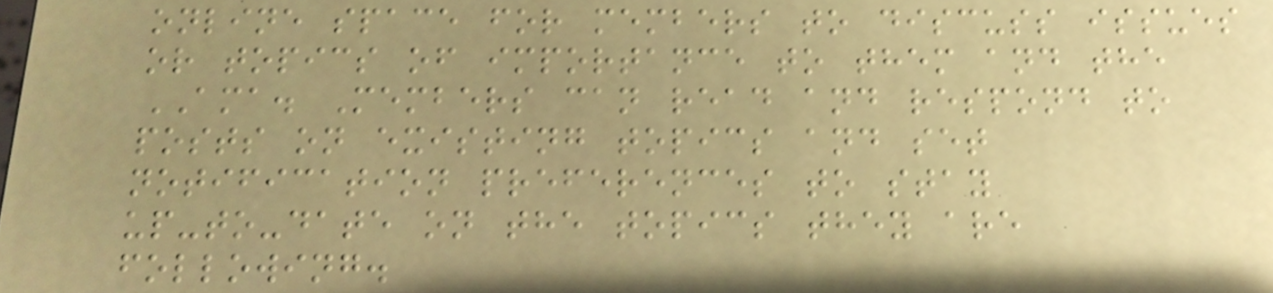online space for members to discuss issues
or topics of importance to them and the
AMA. Members can read and respond to
posts on existing topics and set
notification preferences to stay
up-to-date on the topics they are
following.
